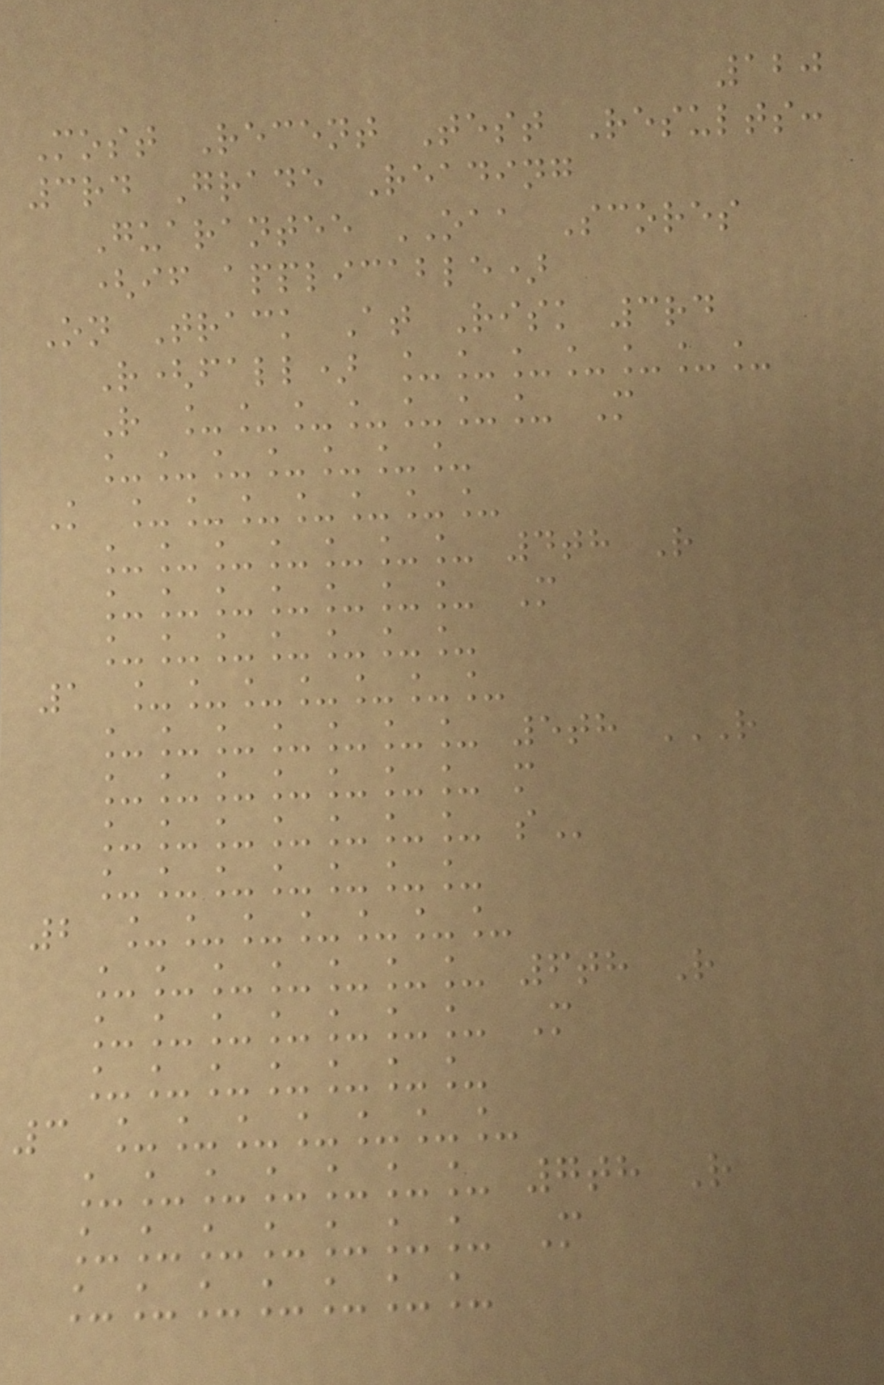120
Most Recent Test Results:
3rd Grade Reading
Guarantee OAA Scores
(if applicable)
On Track At Risk 3rd
R(fall) _______
R _______ M
_______
K _______
_______ 4th R
_______ M
_______
1 _______
_______ 5th R
_______ M
_______ S
_______
2 _______
_______ 6th R
_______ M
_______
3 _______
_______ 7th R
_______ M
_______
